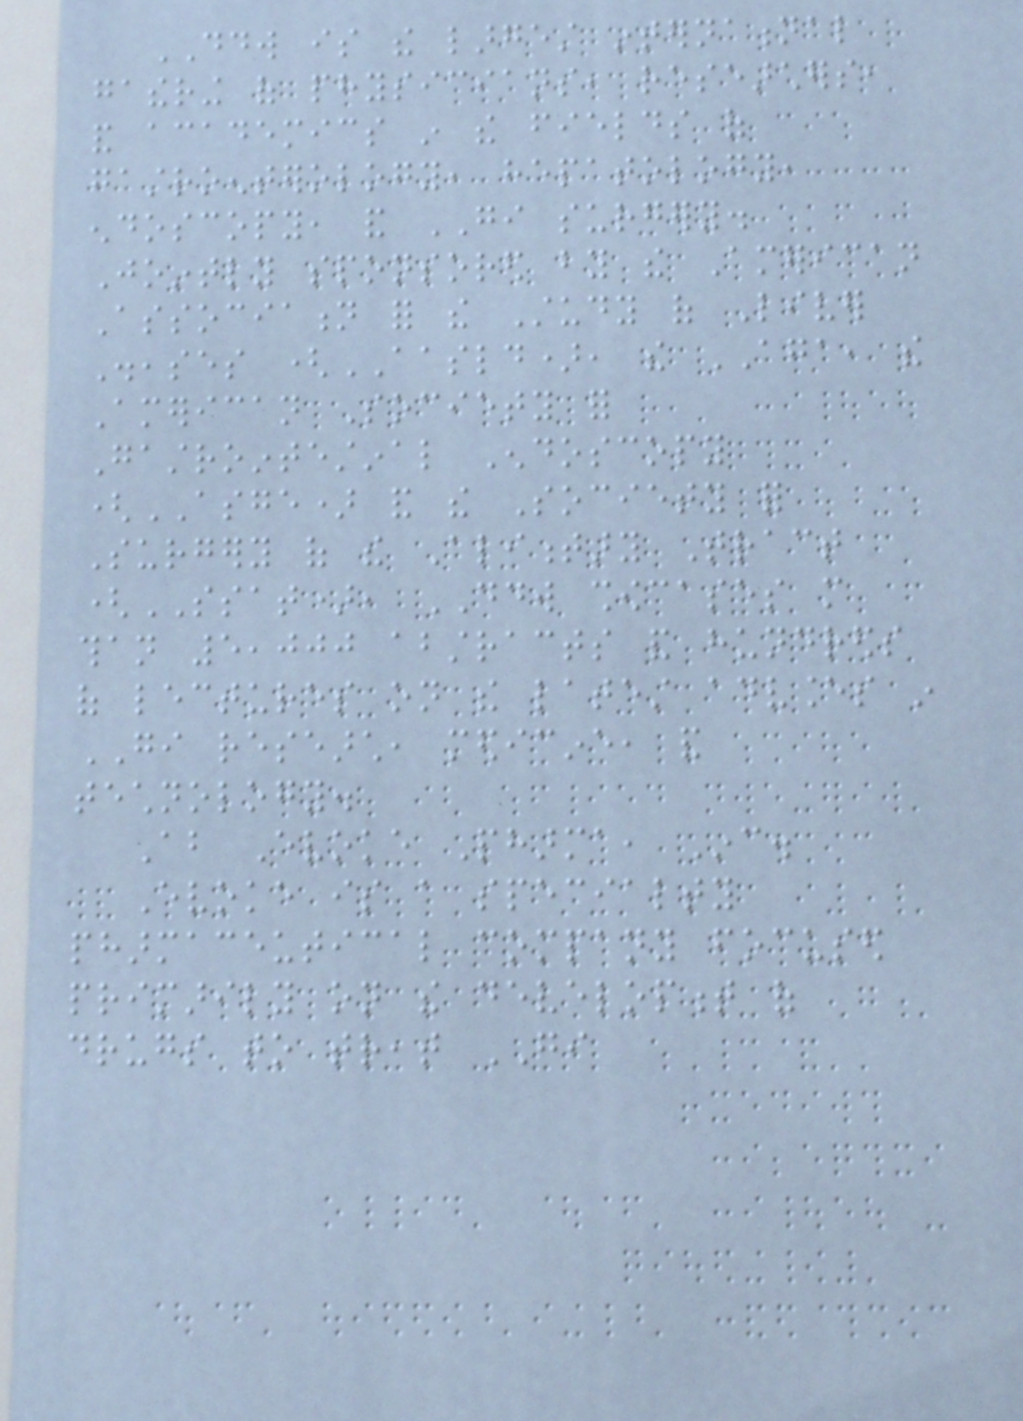DDW is the largest international
gathering of physicians, researchers,
and academics in the fields of
gastroenterology, hepatology,
endoscopy, and GI surgery.
Jointly sponsored by the American
Association for the Study of Liver
Diseases (AASLD), the AGA, the
American Society for
Gastrointestinal Endoscopy
(ASGE) and the Society for
Surgery of the Alimentary Tract
(SSAT), DDW showcases more
than 5,000 abstracts and hundreds
of lectures on the latest advances in
GI research, medicine, and
technology.
About Evoke Pharma, Inc.
Evoke is a specialty
pharmaceutical company focused
primarily on the development of
drugs to treat GI
